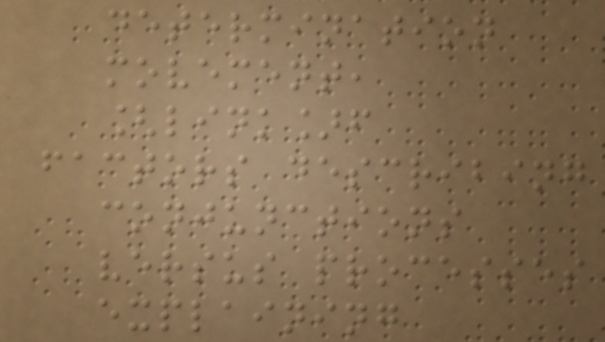determination
movement,
[link]f
factors describing
conjunctions
versus processes
explaining
